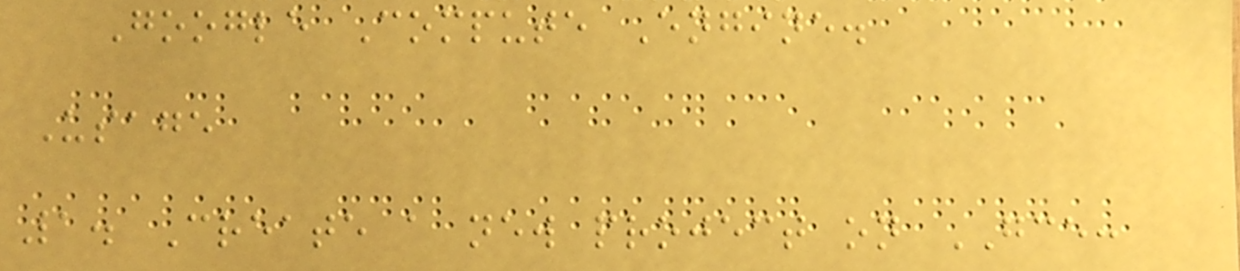Google Compute Engine.
Usage
1. Create a new project on GCE:
